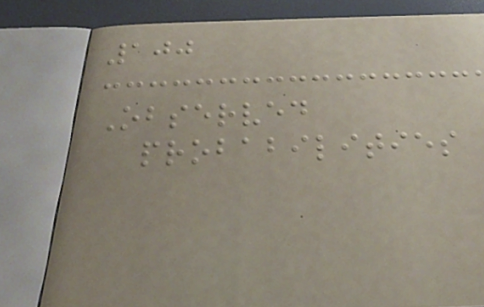100
Observed
probabilities
